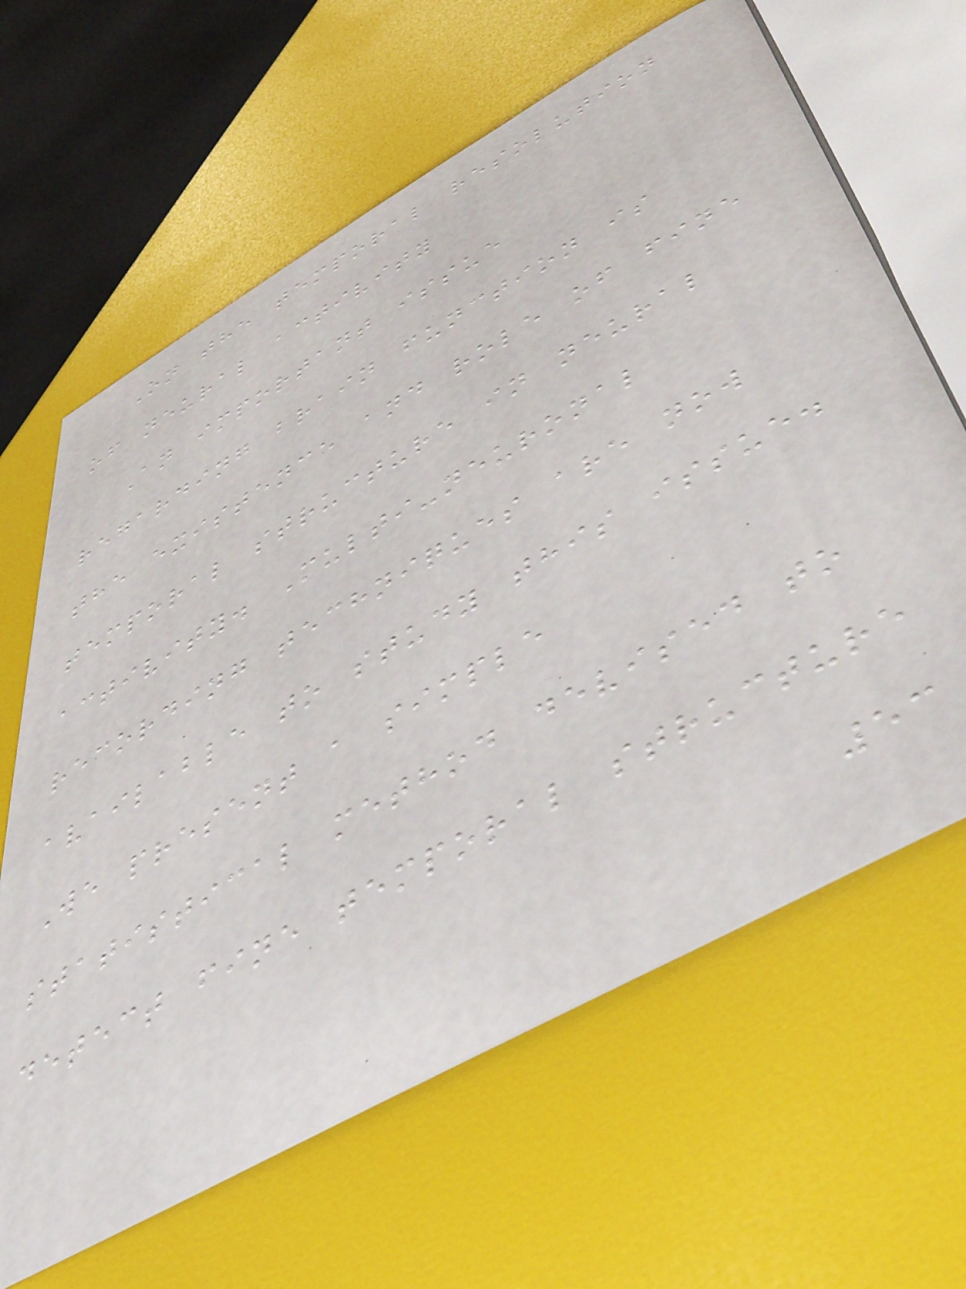On the temporal resolution
of neural activity
An important issue
regarding brain function is
the existence and role of fine
temporal structure in neural
activity. Multi-neuronal
recording techniques are now
available to study this issue.
We present a simple
statistical method devised to
detect fine temporal structure
53
